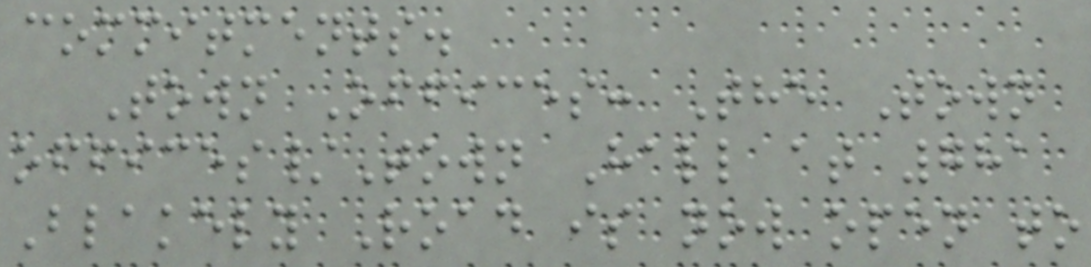commitments.
Town Offices: The Town
offices/Town Hall at 781
Blakely Road is now open to
